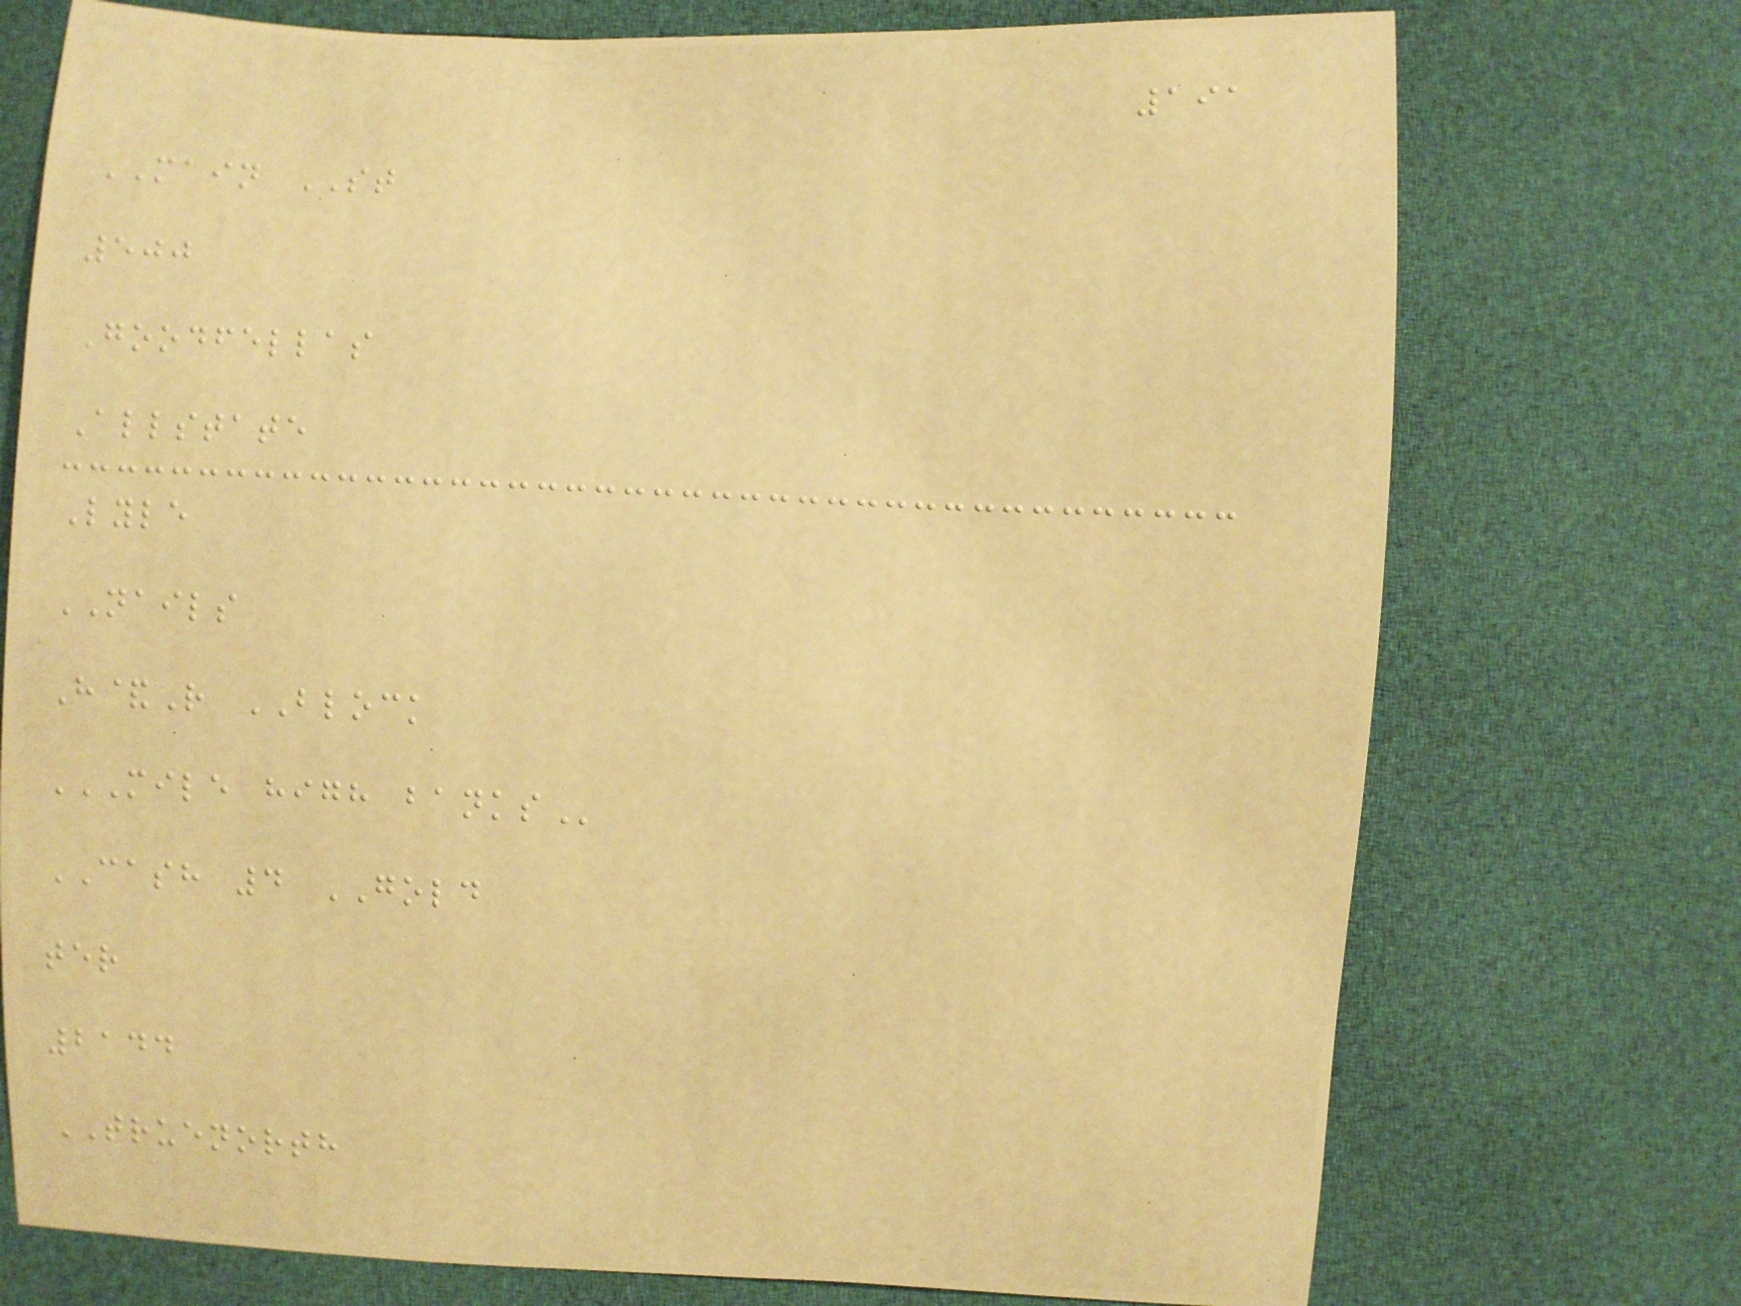191
MAIN ST
500
Goodfellas
Allstate
Lyle
NAILS
H&R BLOCK
MILE HIGH BANKS
CASH 4 GOLD
ter
2144
TRUENORTH
